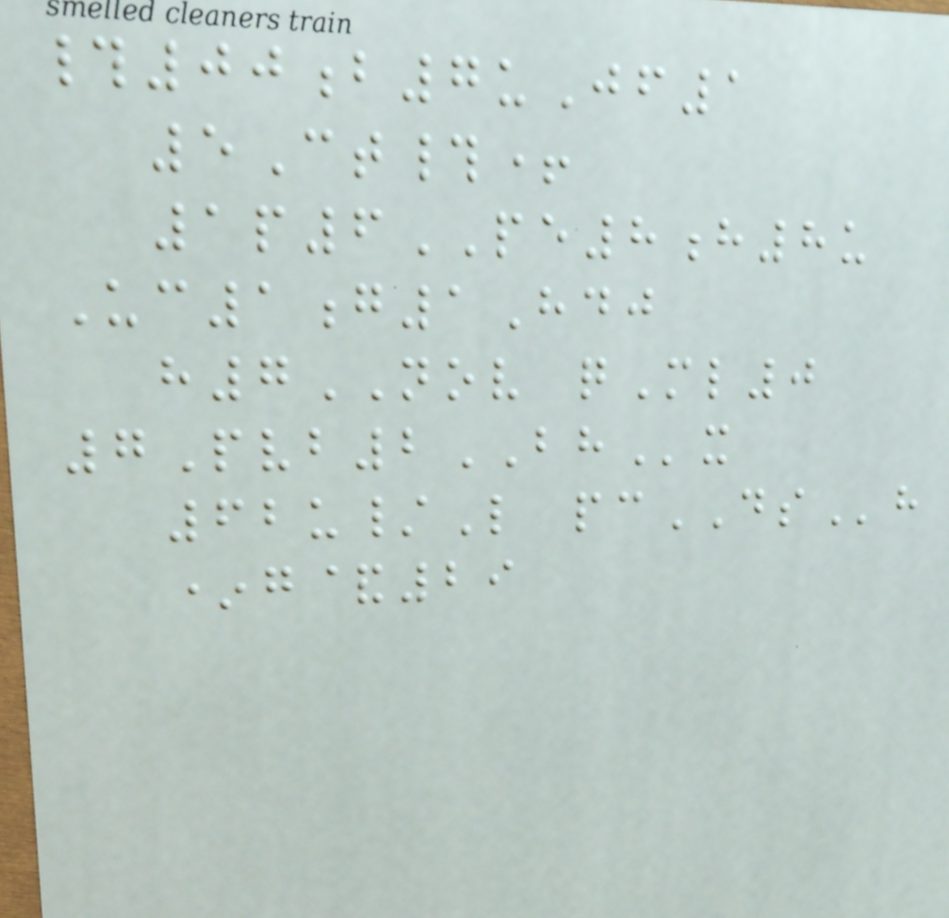#00b7uJf1
5Ct#+
1p6PE8h8u
Uc1g1Hdj
h7NOV qMl0
7Pvb2BHx
62u/L pcDSh
*g&29
